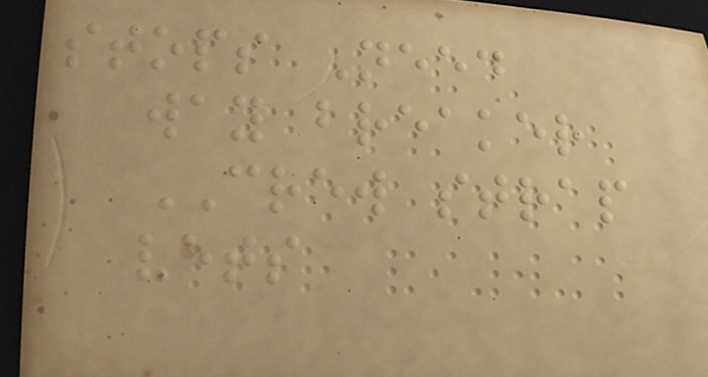stops Need
way breaker
CREW strap
vets
